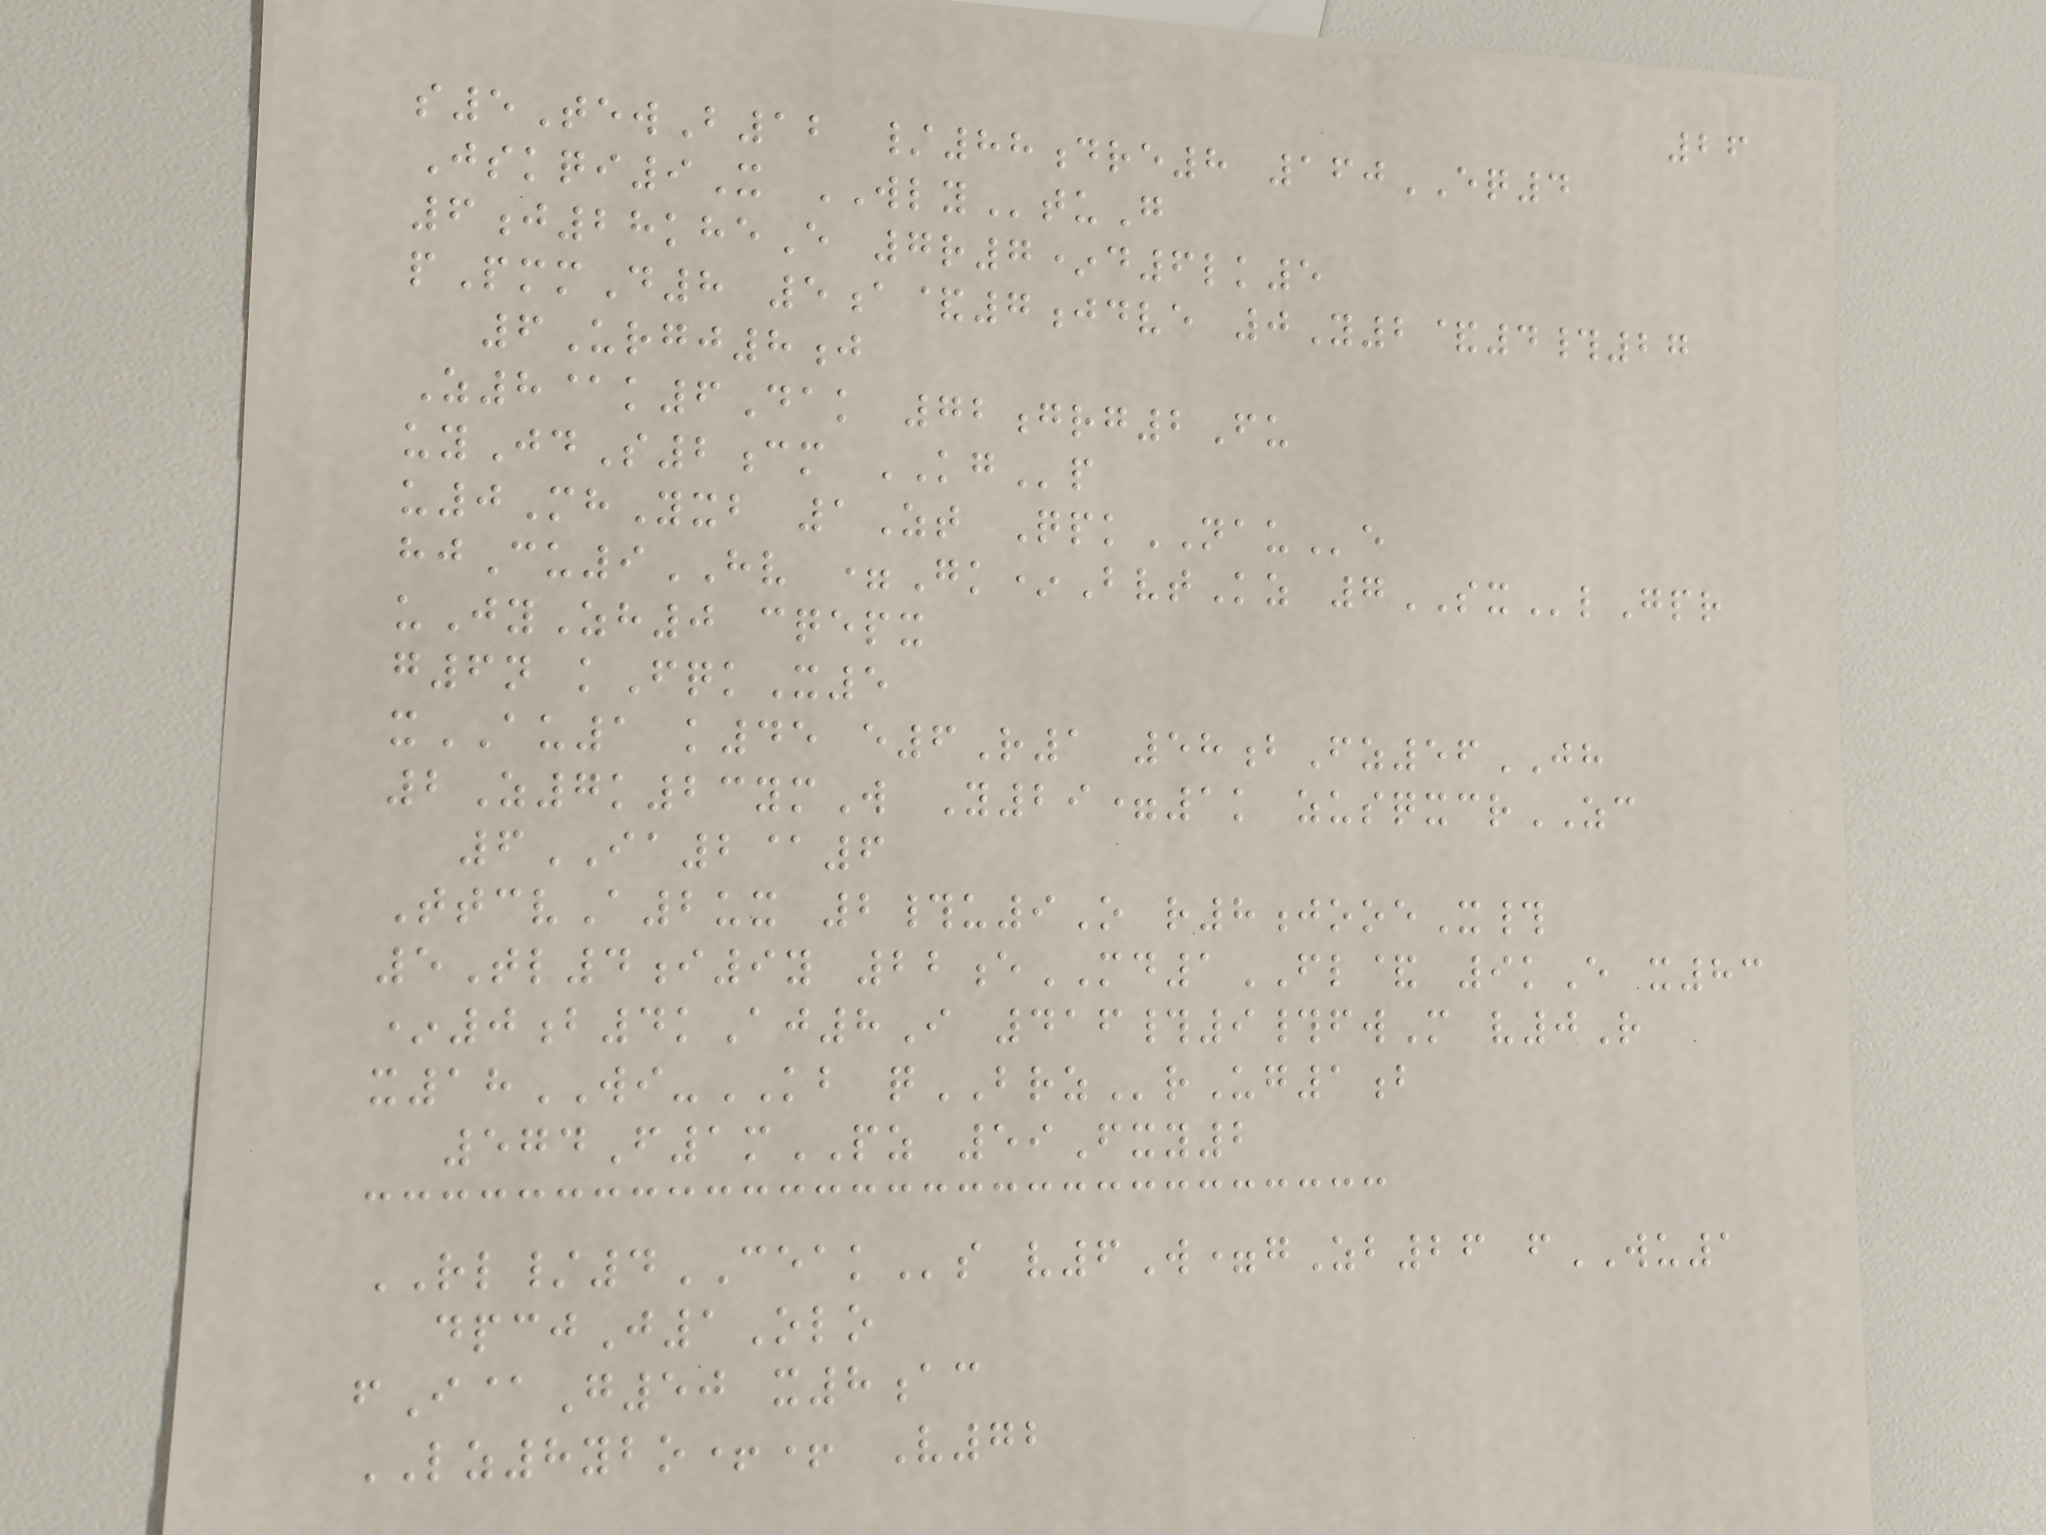26
s5TewB12 /88dre8 160EQ4
Jskqi9X WLYtuG
6j28kheE 7r7*d6lk5
pPmmD8 5a&7jdve 0Y2&4#27
6Urgj8j
Z8@k6Dak 72grg2Fu
uyJdS2cm KGp
u0MhYxb 1Zt QpkNAUe
hjCu9HV =Gk*BvtKz 7SXlGpr
uJyZh0 cqepx
g6n kFqkX5
xAU1 k45 e6R1 58bFz56JH
2Z7k23ymW Y29=1k zusqxcrZC
6IA2@6
TtcvA2ux 2#u9O r8jooeX#
5Tl4i9y 22eMD1FL& 9kE x83
*0b4kAj8I 416#9#fwM v0R
x18WI-KB qBRZrUg1b
574F1mPZ 59Fxy2
RL/4CEAKs v6W=gZb26 fWU1
dpcjJ1Olo
fI@G50 x8ac
LZ8ybo++ V72
